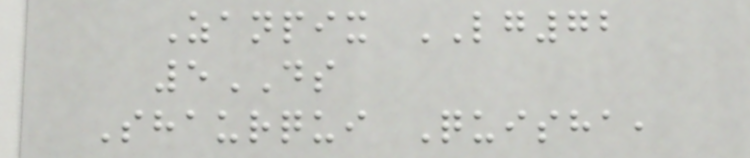Zanpix LG72
5DS
Shaurqui Quisha,
